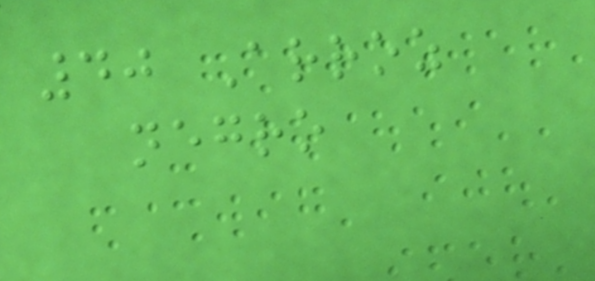40 Arroz
negro
